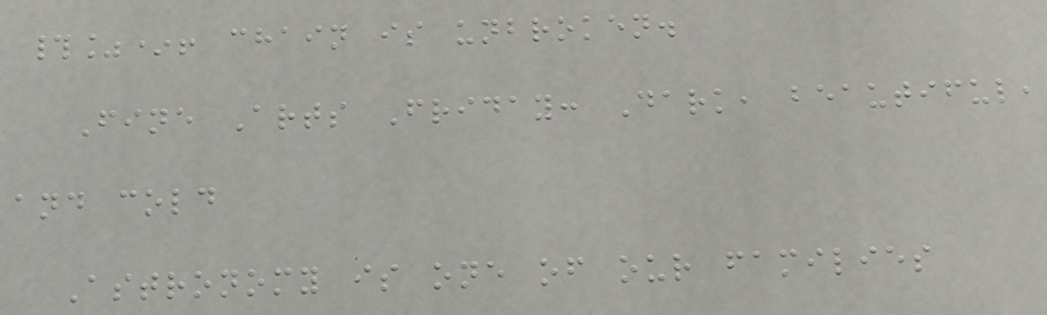#%*! chain is unbroken.
Fine Arts Friday: Dark, beautiful,
and cold
Astronomy is one of our families
